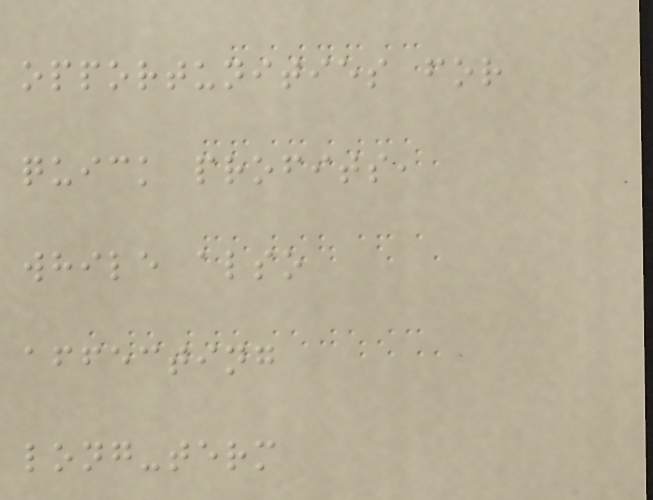opportunities for
quick profits,
while also
affecting
long-term
